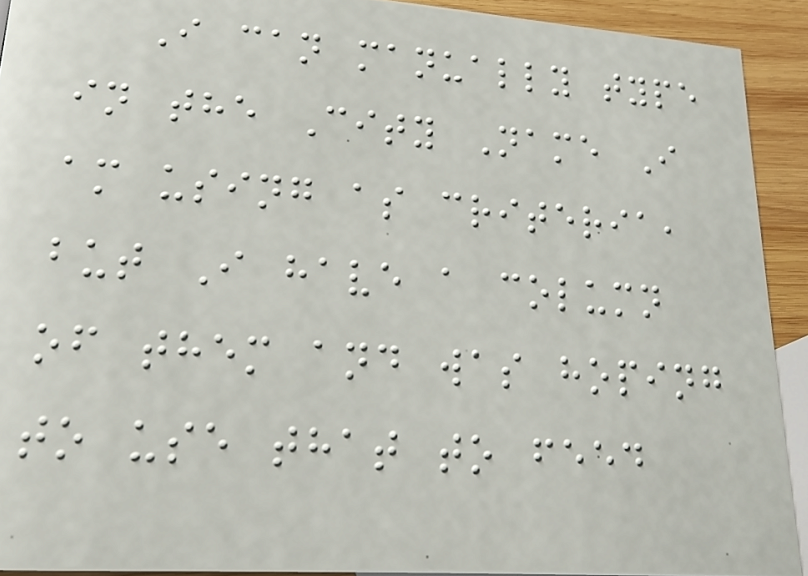I can manually type
in the City Name I
am using as criteria,
but I have a column
of them and was hoping
to use that to feed
